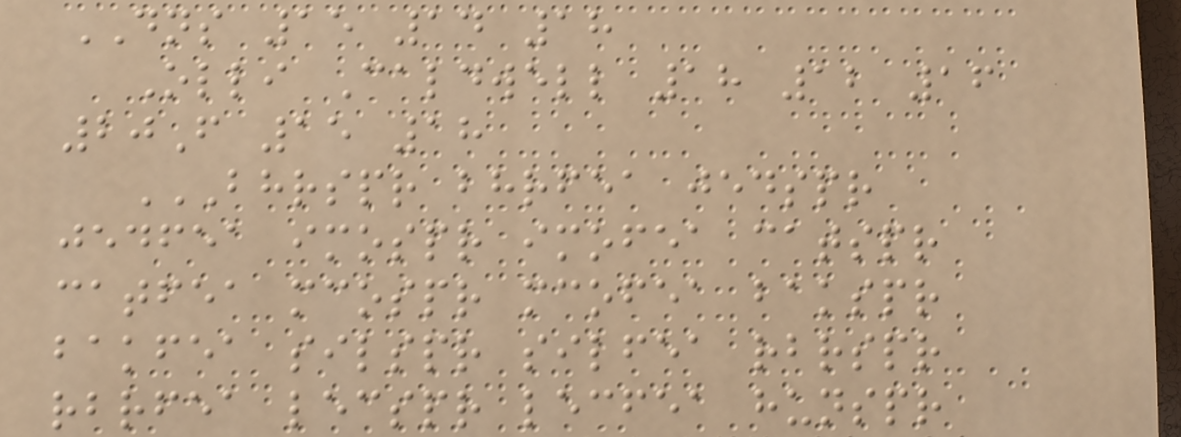DNS 15 14 18
Olli Caldwell 18 12 16
20F 15 18
BHRSPR BHRFEA JEDSPR
JEDFEA IMOSPR IMOFEA CATSPR
CATFEA MCOSPR MCOFEA BAKSPR
BAKFEA SILSPR SILFEA RBRSPR
RBRFEA LECSPR LECFEA HUNSPR
